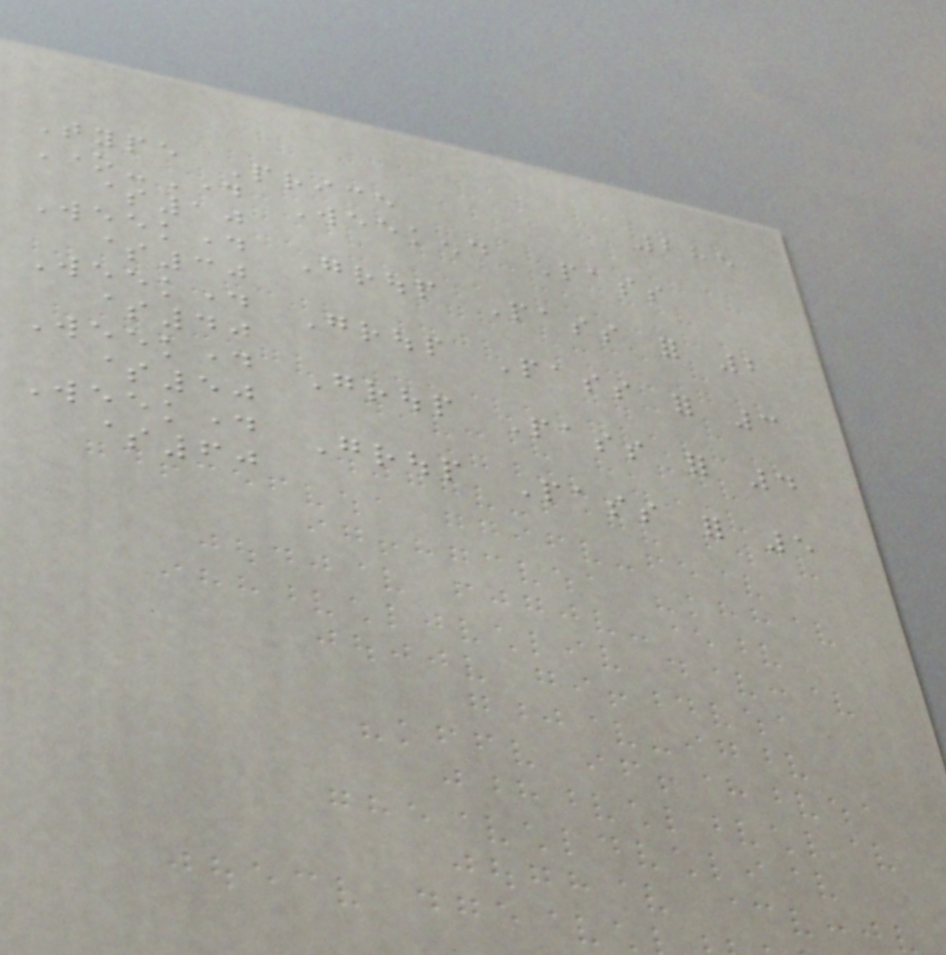285
Type Price
One-Day Weekend Pass
$10
Weekday Group Pass for 2
$30
Weekday Group Pass for 3
$40
Weekday Group Pass for 4
$50
Weekday Group Pass for 5
$60
